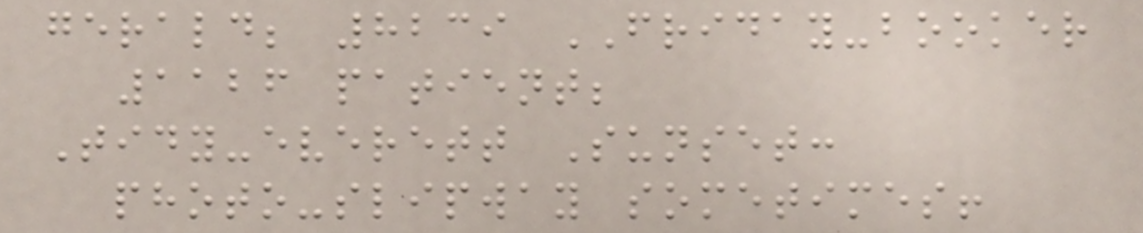gerald; 8239 FRIDAY-booker
1126 patient;
Tidy-everett Sunset:
photo-slipway sometimes!
